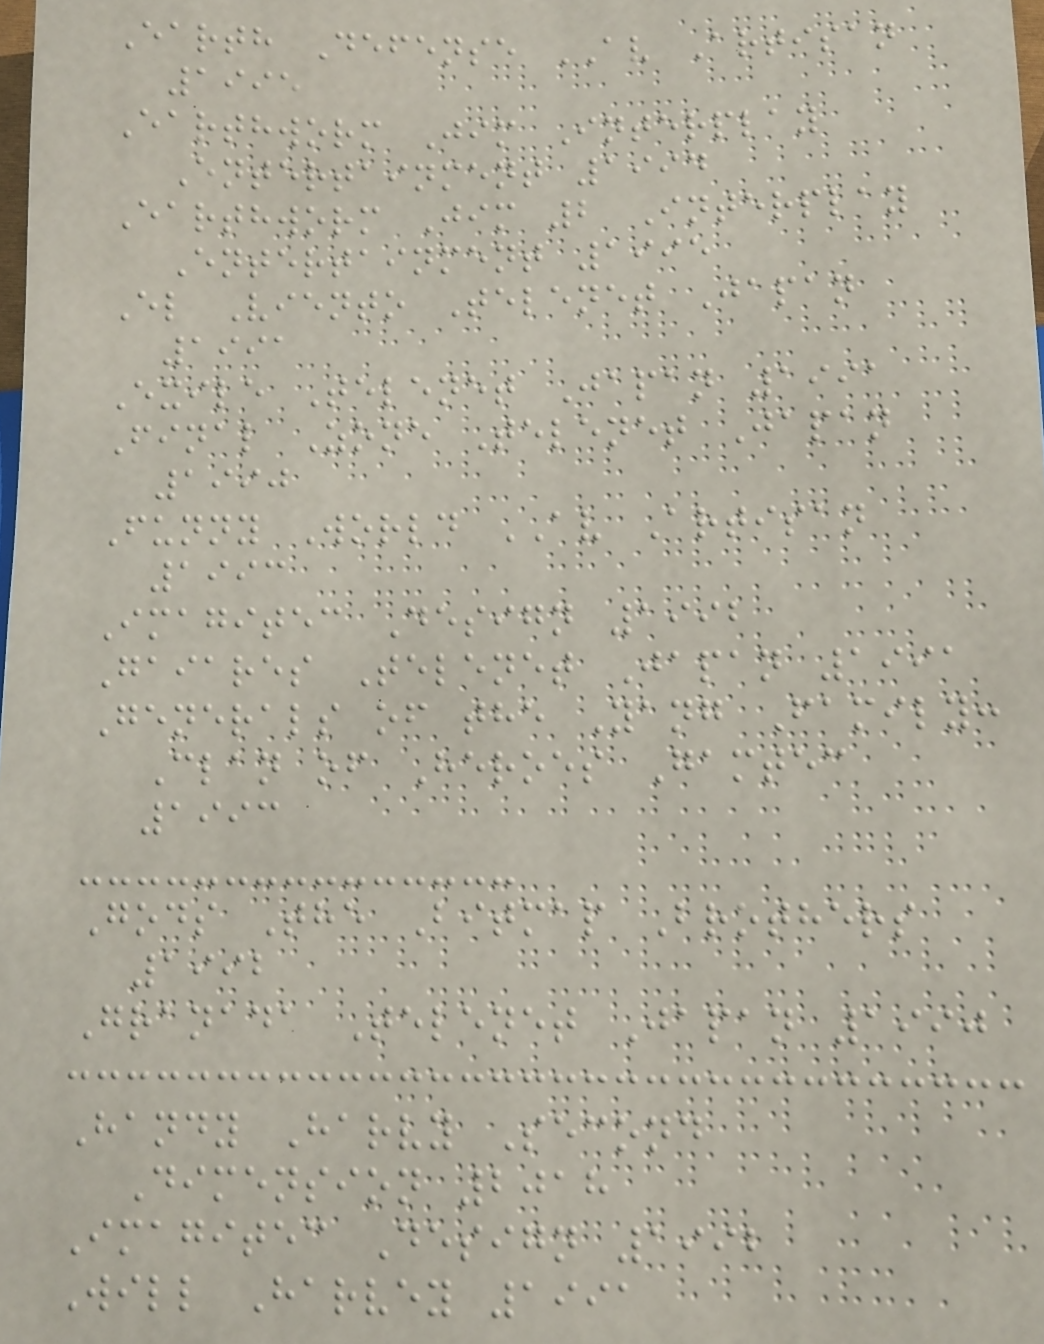Earth Defense AV Artisan
1995
Earthworm Jim Interplay
Entertainment 1994
Earthworm Jim 2 Interplay
Entertainment 1995
El Viento Telenet Japan
1991
Exile Telenet Japan 1991
Final Zone Telenet Japan
1990
Funny World AV Artisan
1993
Imagitec Design 1992
Gaiares Telenet Japan 1991
Generals of the Yang Family:
Clan of Heroes Gamtec
1993
Gods The Bitmap Brothers
1992
Granada Telenet Japan 1990
Handy Harvy Second
Dimension 2018
Imagitec Design 1992
Will Harvey 1991
